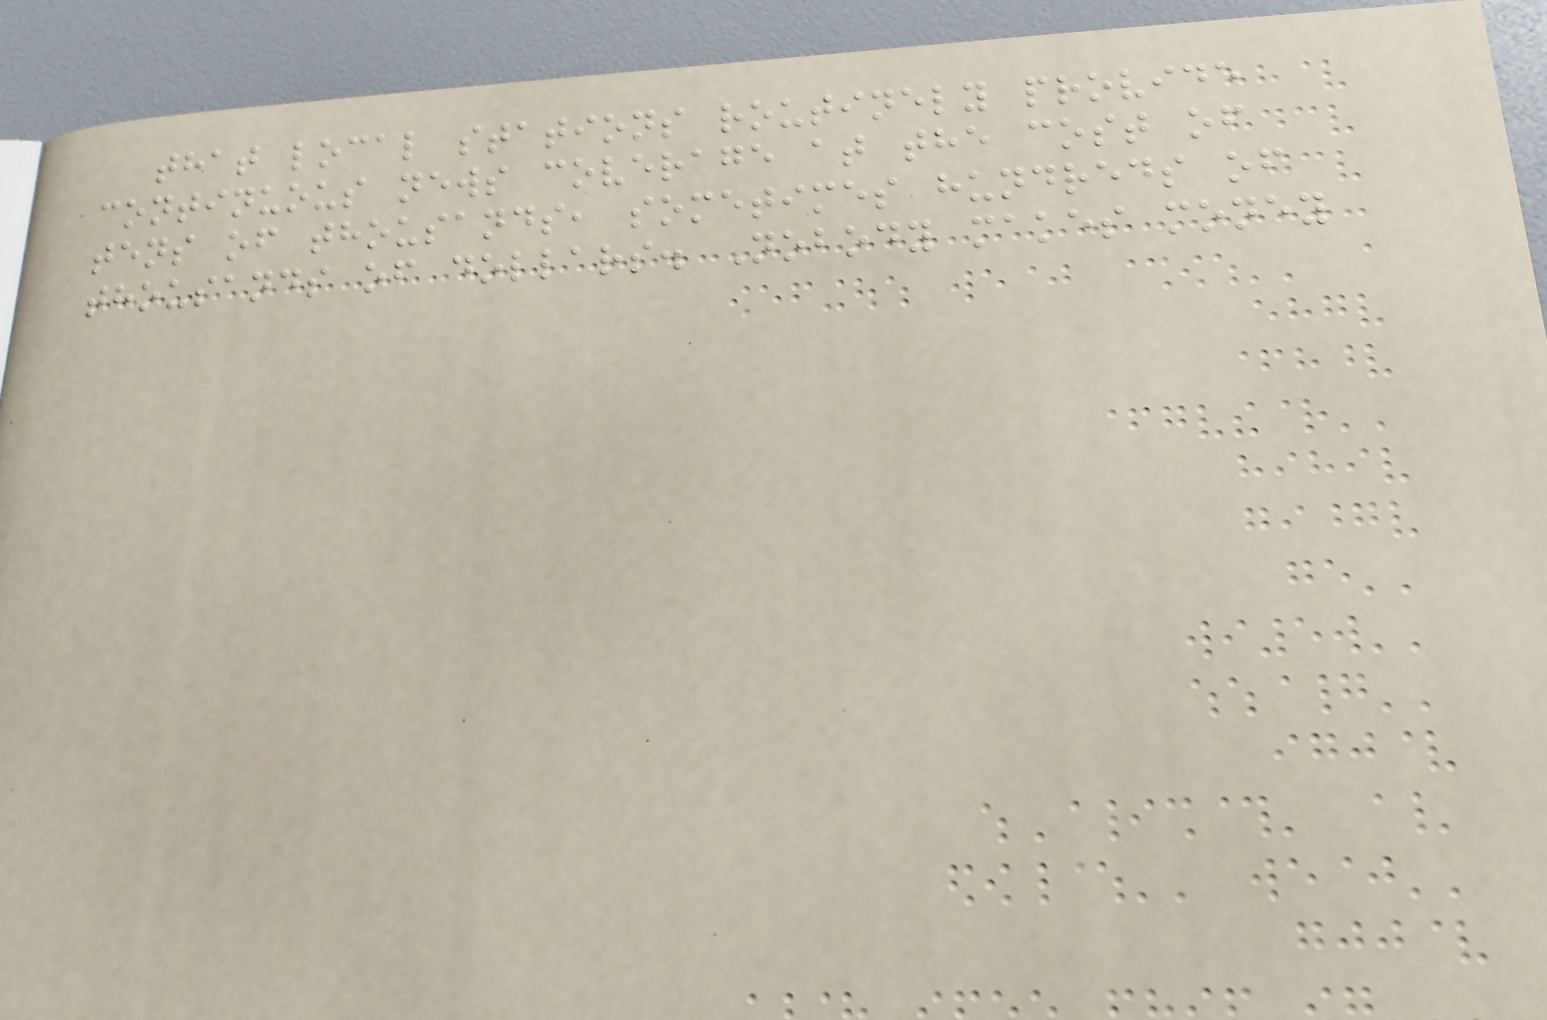that local stations routinely provide
continuous news coverage at the cost of
tens of thousands, sometimes hundreds of
thousands of dollars. Nobody makes money
